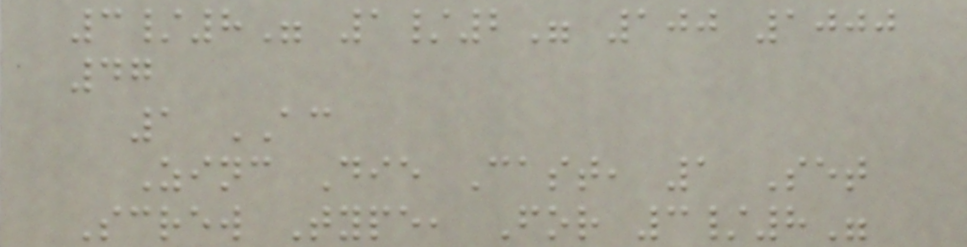3/8" 1/2" 100 1000
47
1 AC
Zinc Die Cast, 1 Set
Screw Type, For 3/8"
